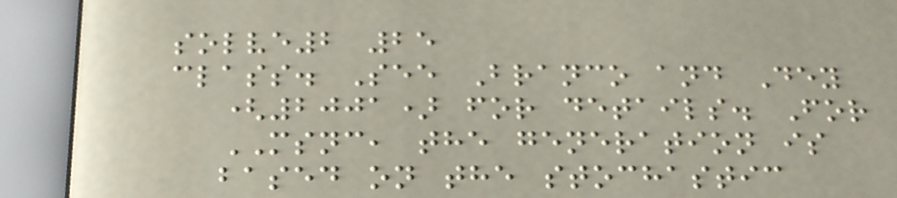solve2 25
class. See Branco and Dey
(2001) for details. For
MSNC, the generation is
based on the stochastic
